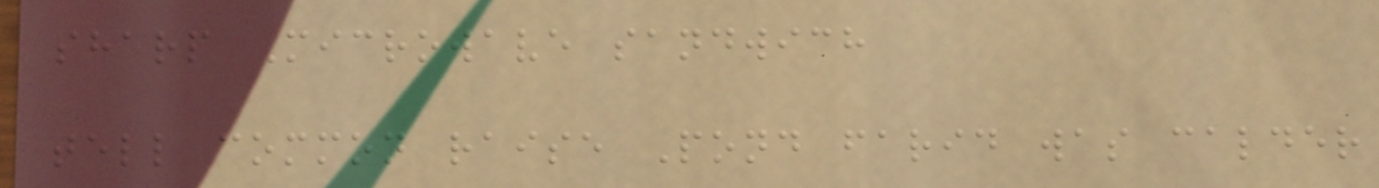sharp Microwave sandwich
tell common raise Pond farid was calder
